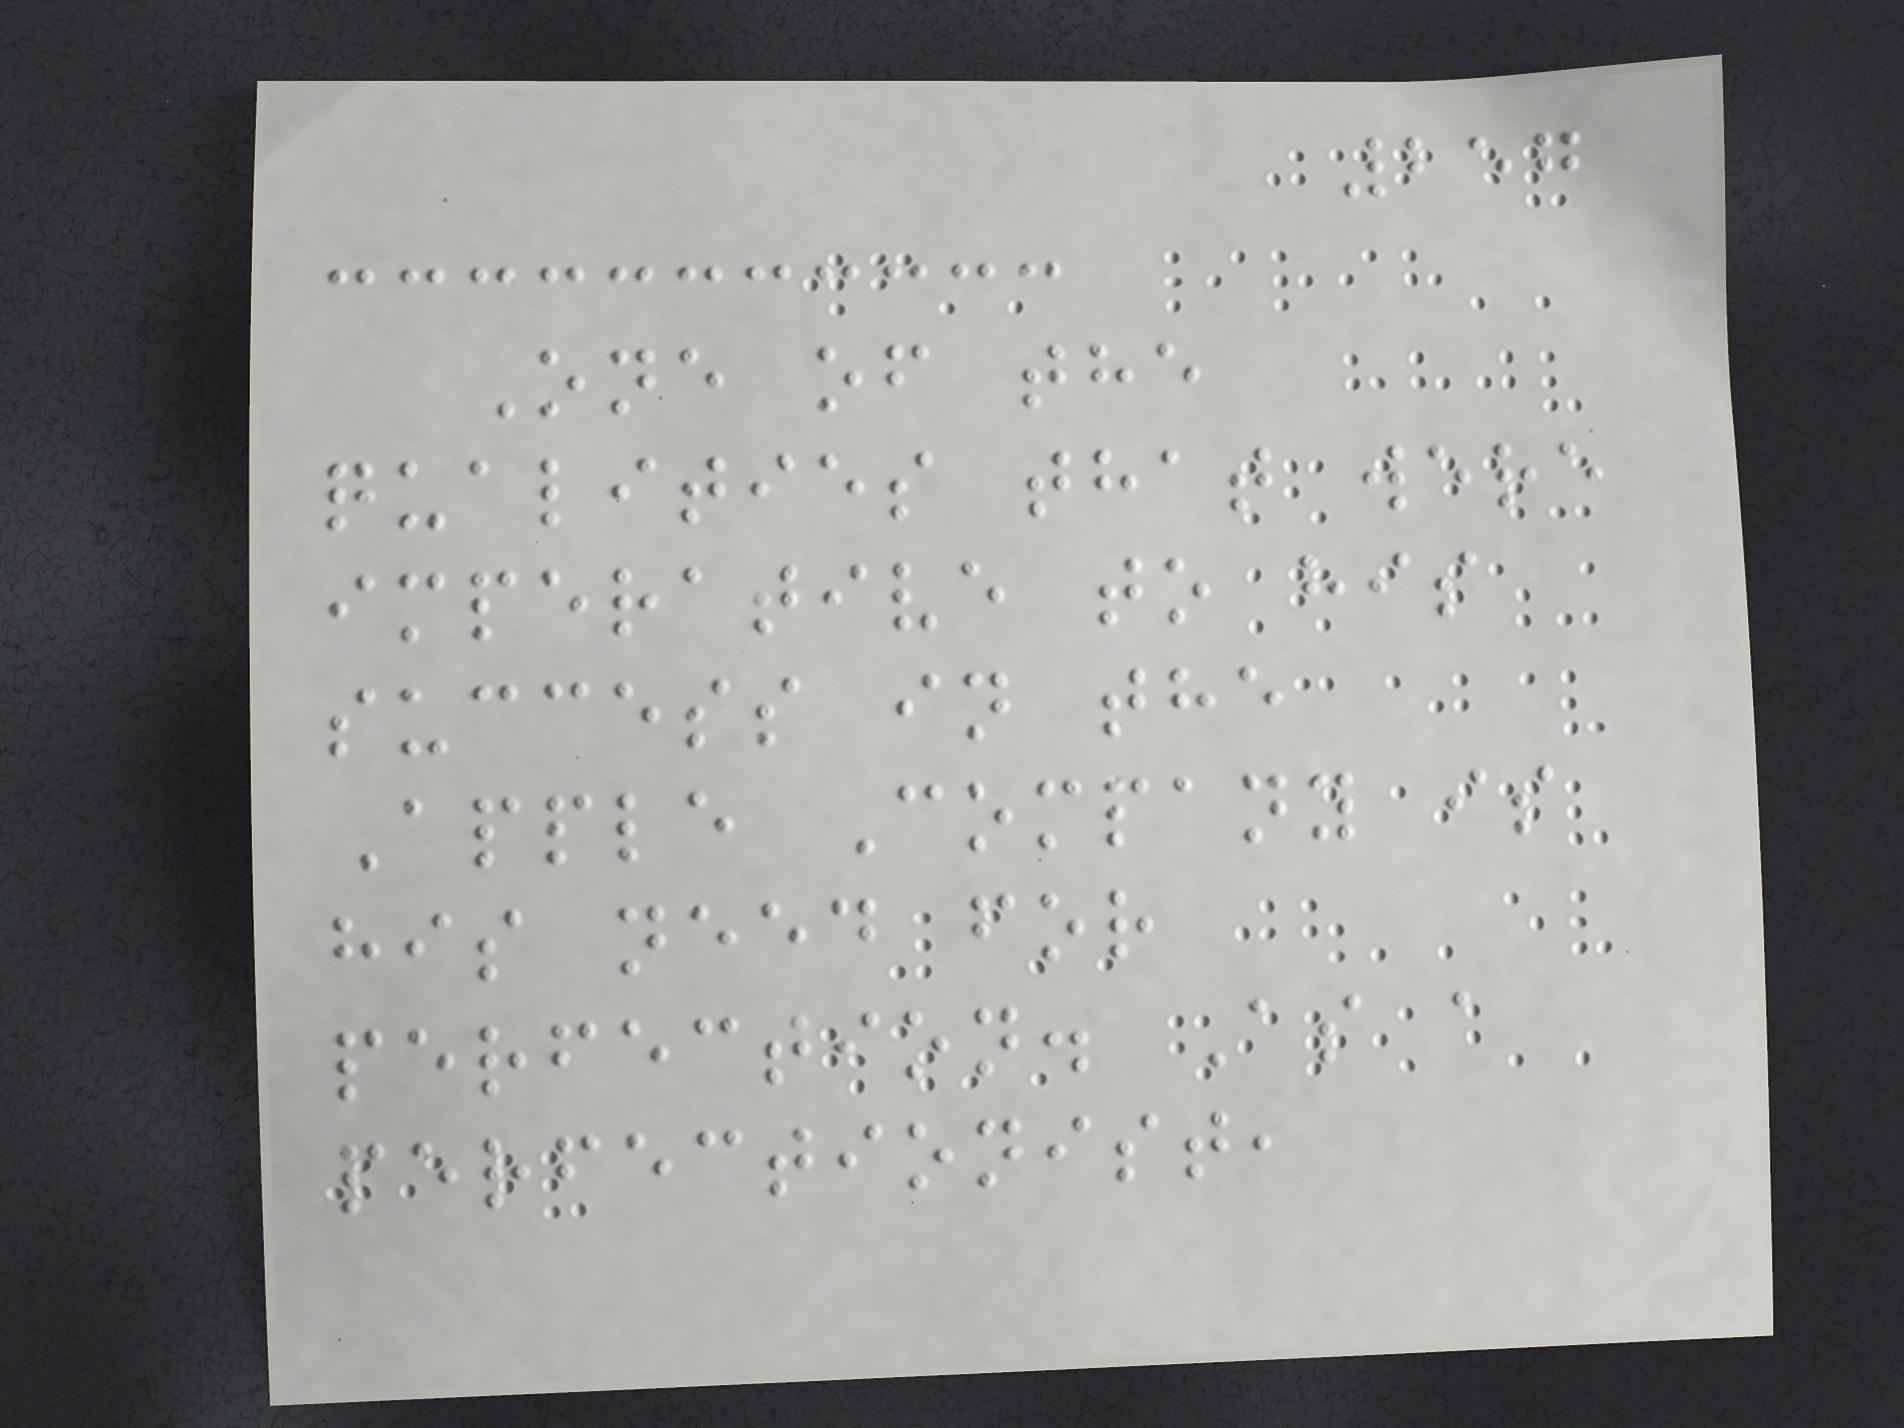257
One of the
qualities that were
imperative to his
success in the
Apple Company is
his need for
perfection. As a
perfectionist,
